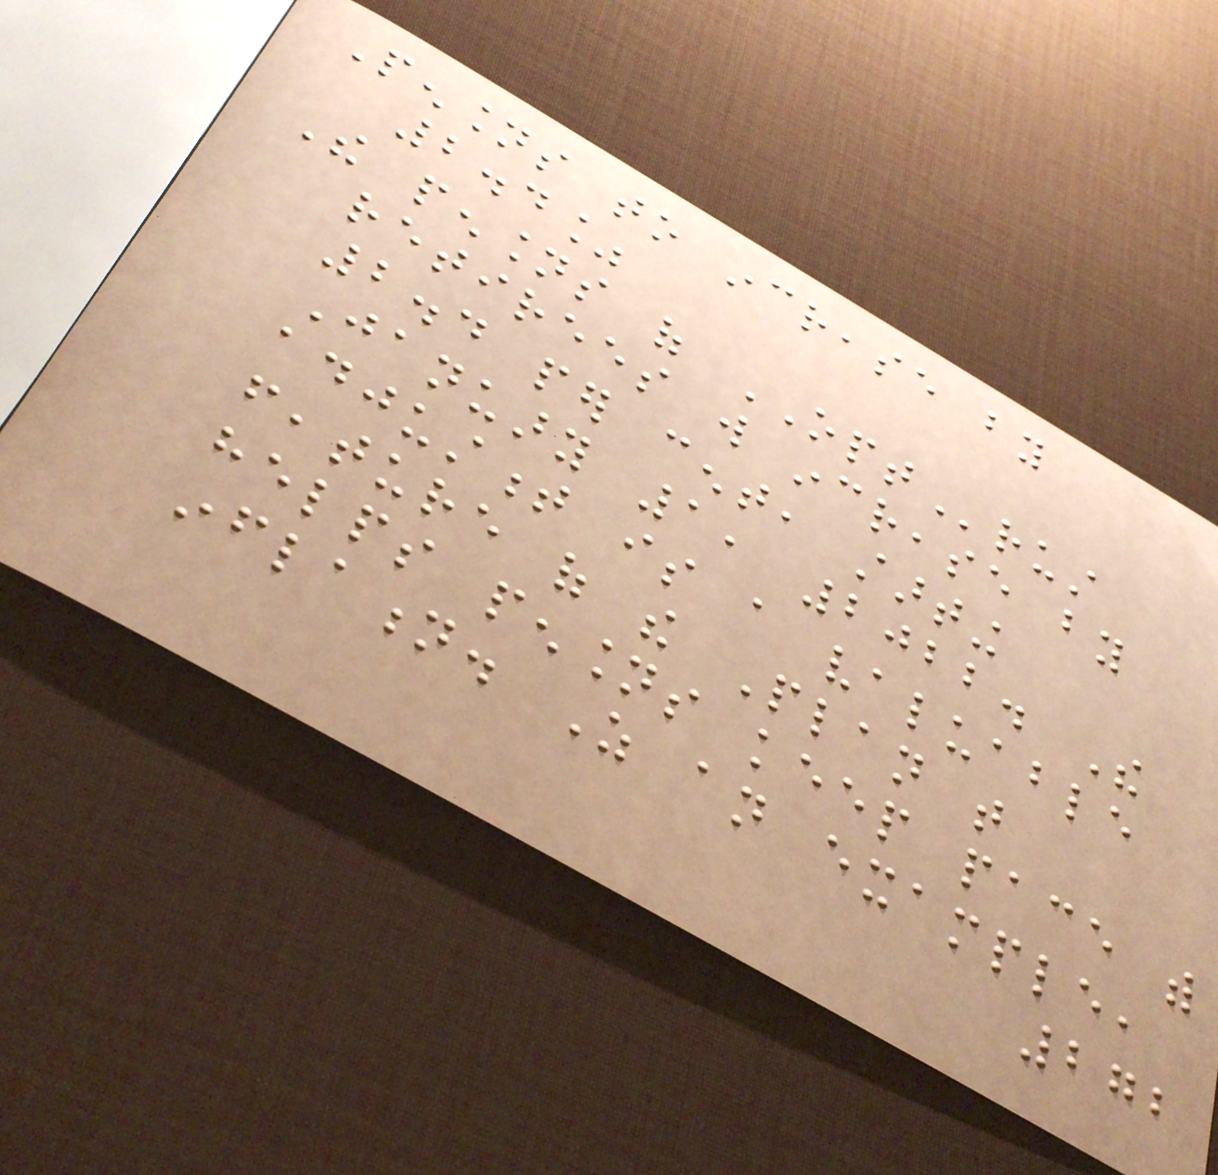Pensions to increase by
2.4%
The pensions of OPTrust
retirees will increase by
2.4 per cent, starting
January 1, 2022. The
adjustment is a valuable
feature of the Plan that
helps pensions keep pace with
inflation. As an example,
272
